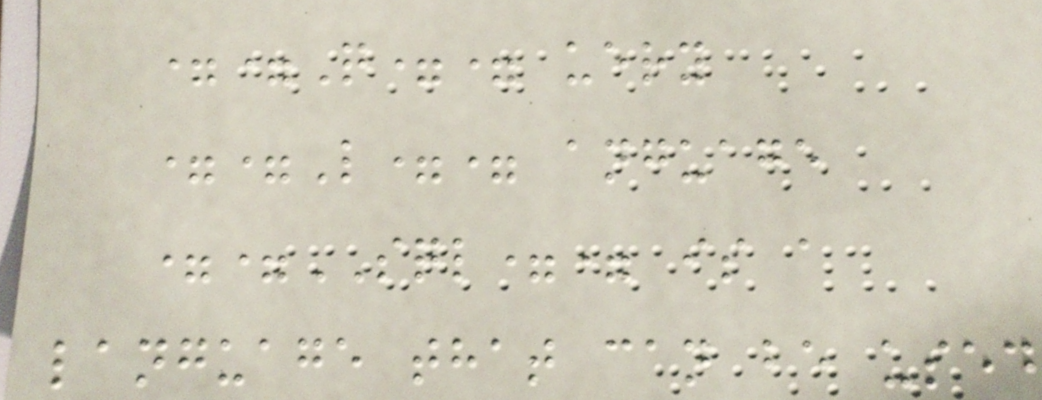==Q== uery
==L== anguage
==SQL== is a
language that can be used
